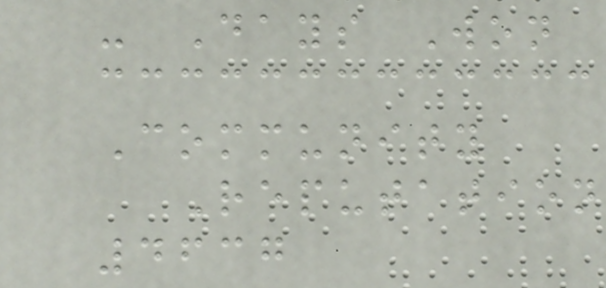- Days Won
Community
Reputation
4637
